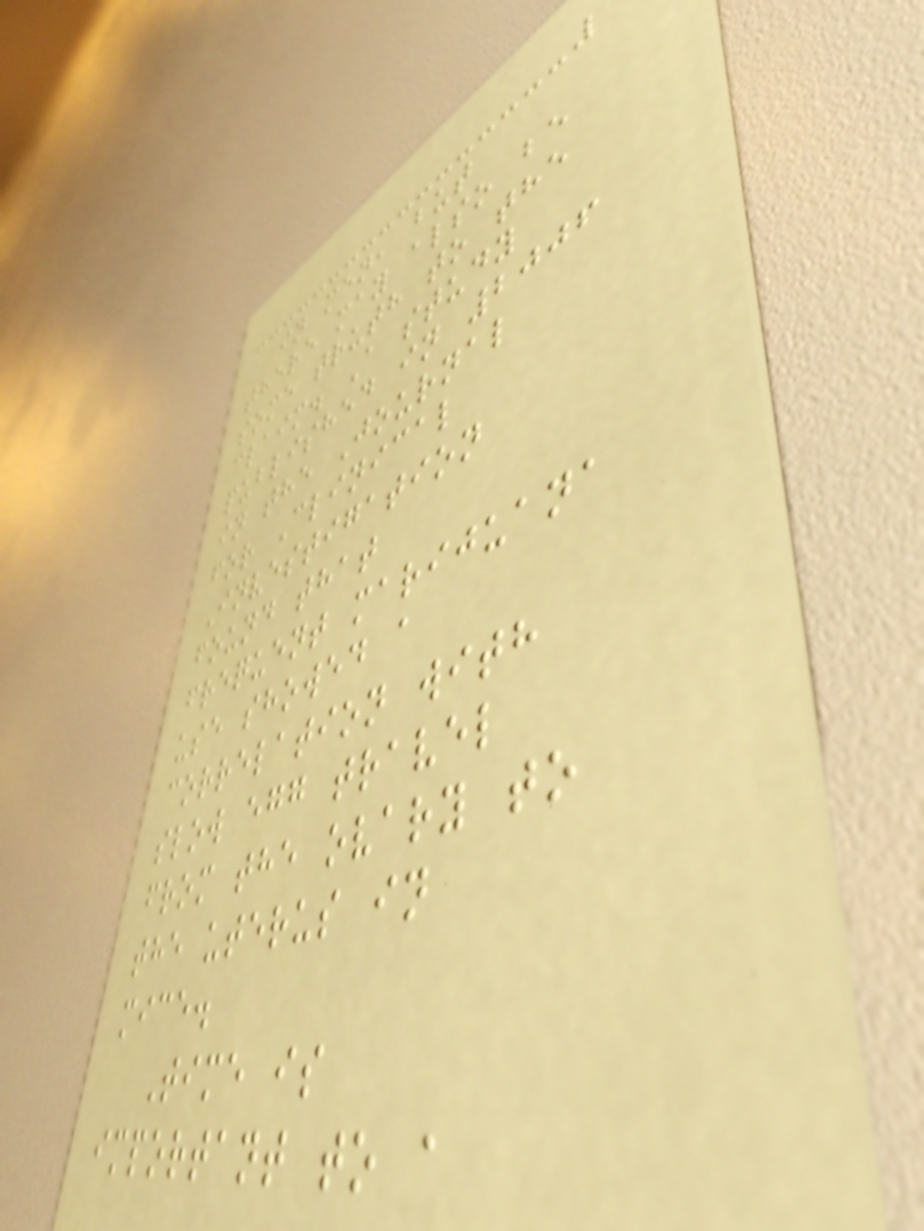in men, but
there may also be
some truth to the
claim. A study
published in 2006
in the Journal
for Clinical
Investigation
found that
frequent marijuana
use showed a
correlation with
slow egg travel
from the ovary to
the uterus in
mice.
Time is
important to a
